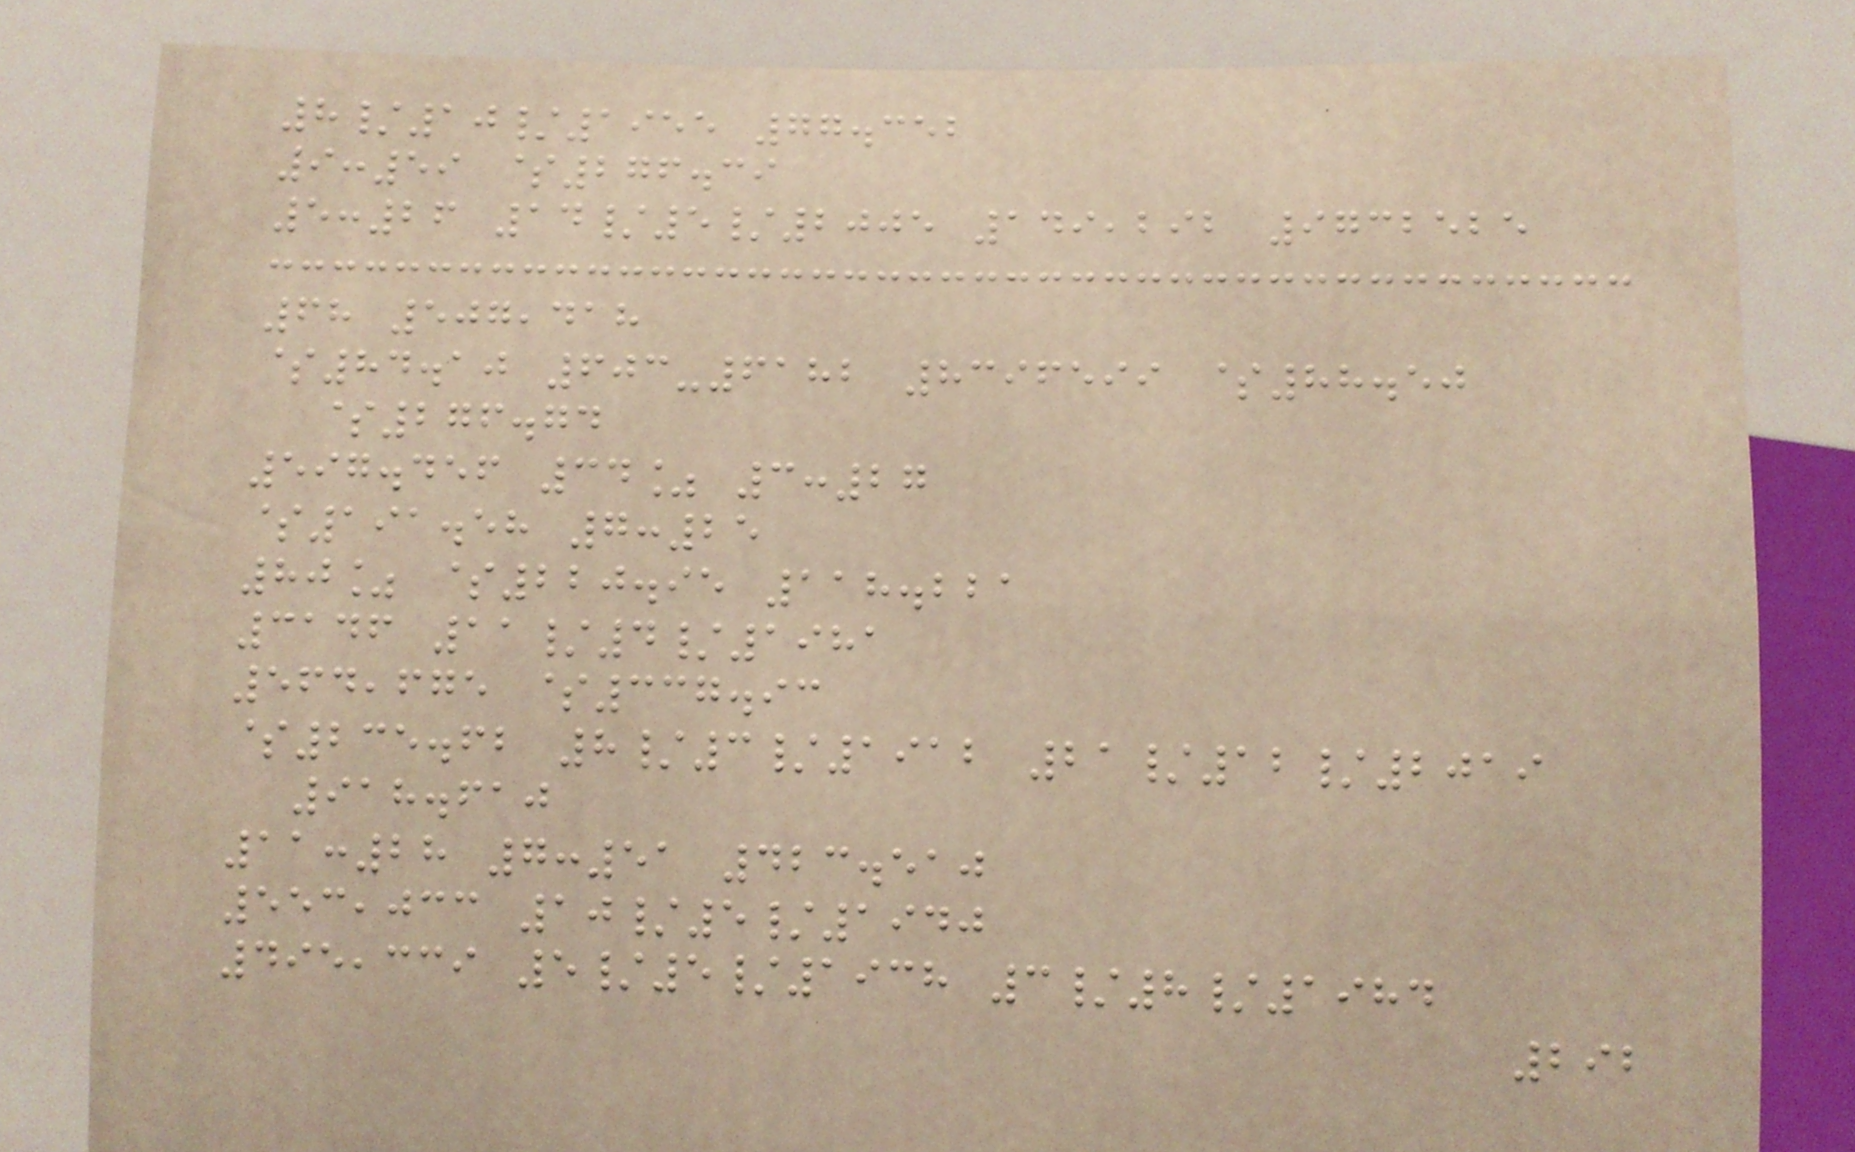8/10/1955 77.352
9:59 $276.39
5:26 14/5/2005 149,292 9732525
68 507,418
$84.10 603-6182 8396599 $88.50
$276.74
597.456 34% 3:27
$191.58 7:25
80% $220.95 118.221
3146 11/4/1981
564,675 $337.93
$235.62 8/3/1912 21/12/2019
918.610
11:28 7:51 423.510
553,033 10/5/1940
495,339 5/5/1938 3/8/1984
292
